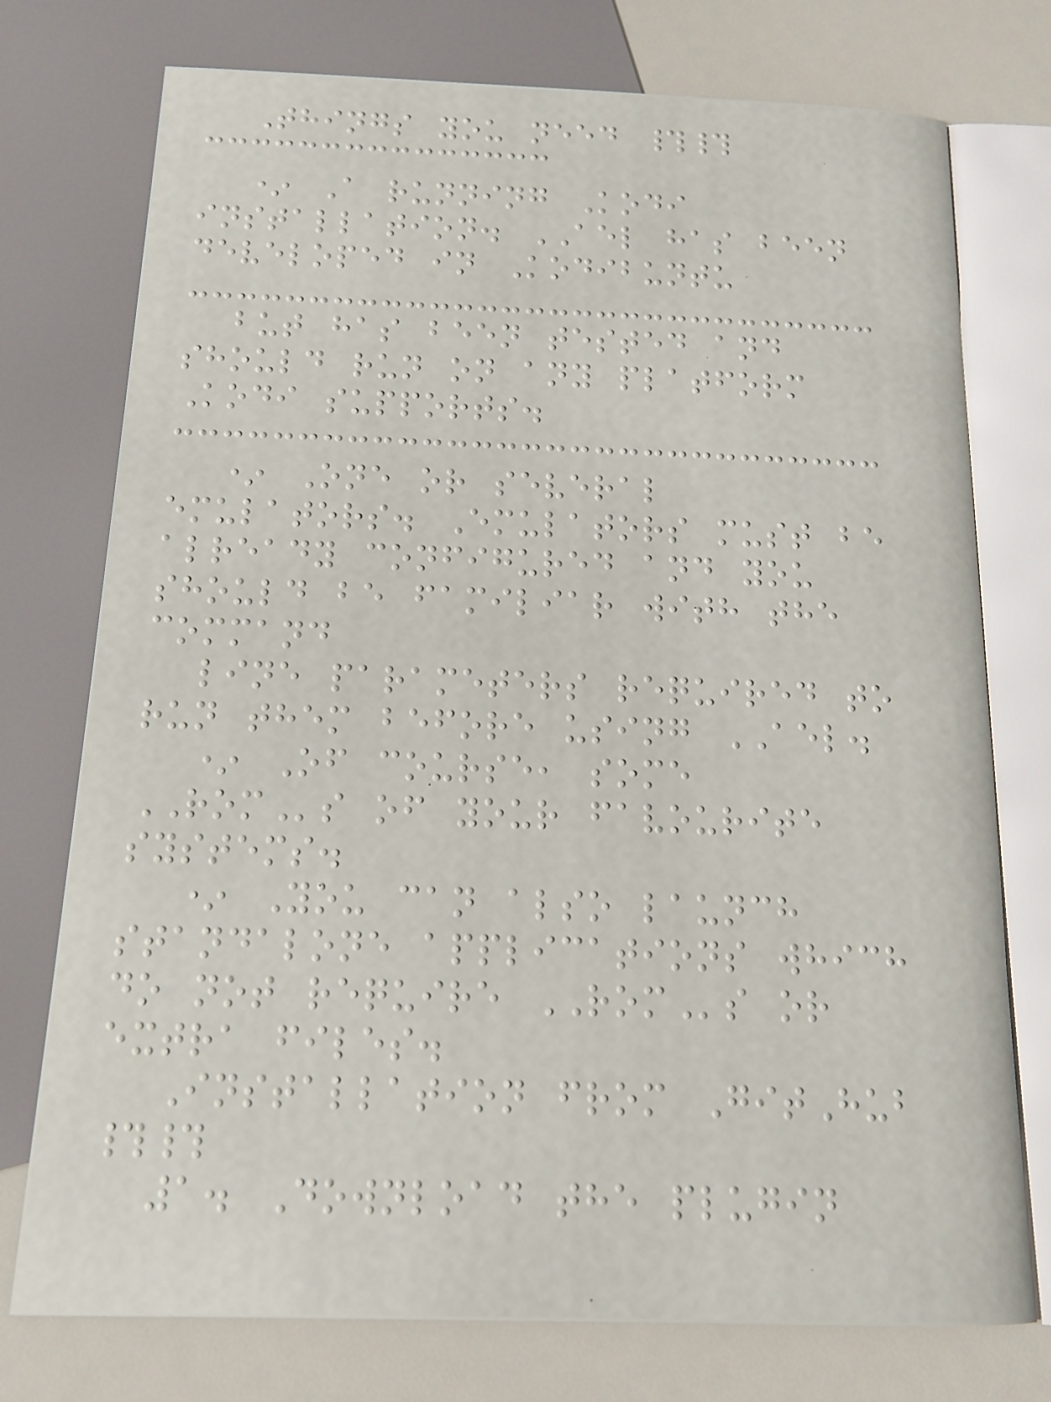Things you need ##
* A running Kodi
installation. AEL has been
developed in Kodibuntu
but has been tested and
should run on any platform
Kodi supports.
* One or several
emulators. Emulators must be
already configured and you
should be familiar with the
command
line parameters required to
run them before using AEL.
* Of course, some
ROMs of your favourite
systems.
* You can also launch
standalone applications which
do not require ROMs or
extra files.
Installation from GitHub
##
1. Download the plugin
